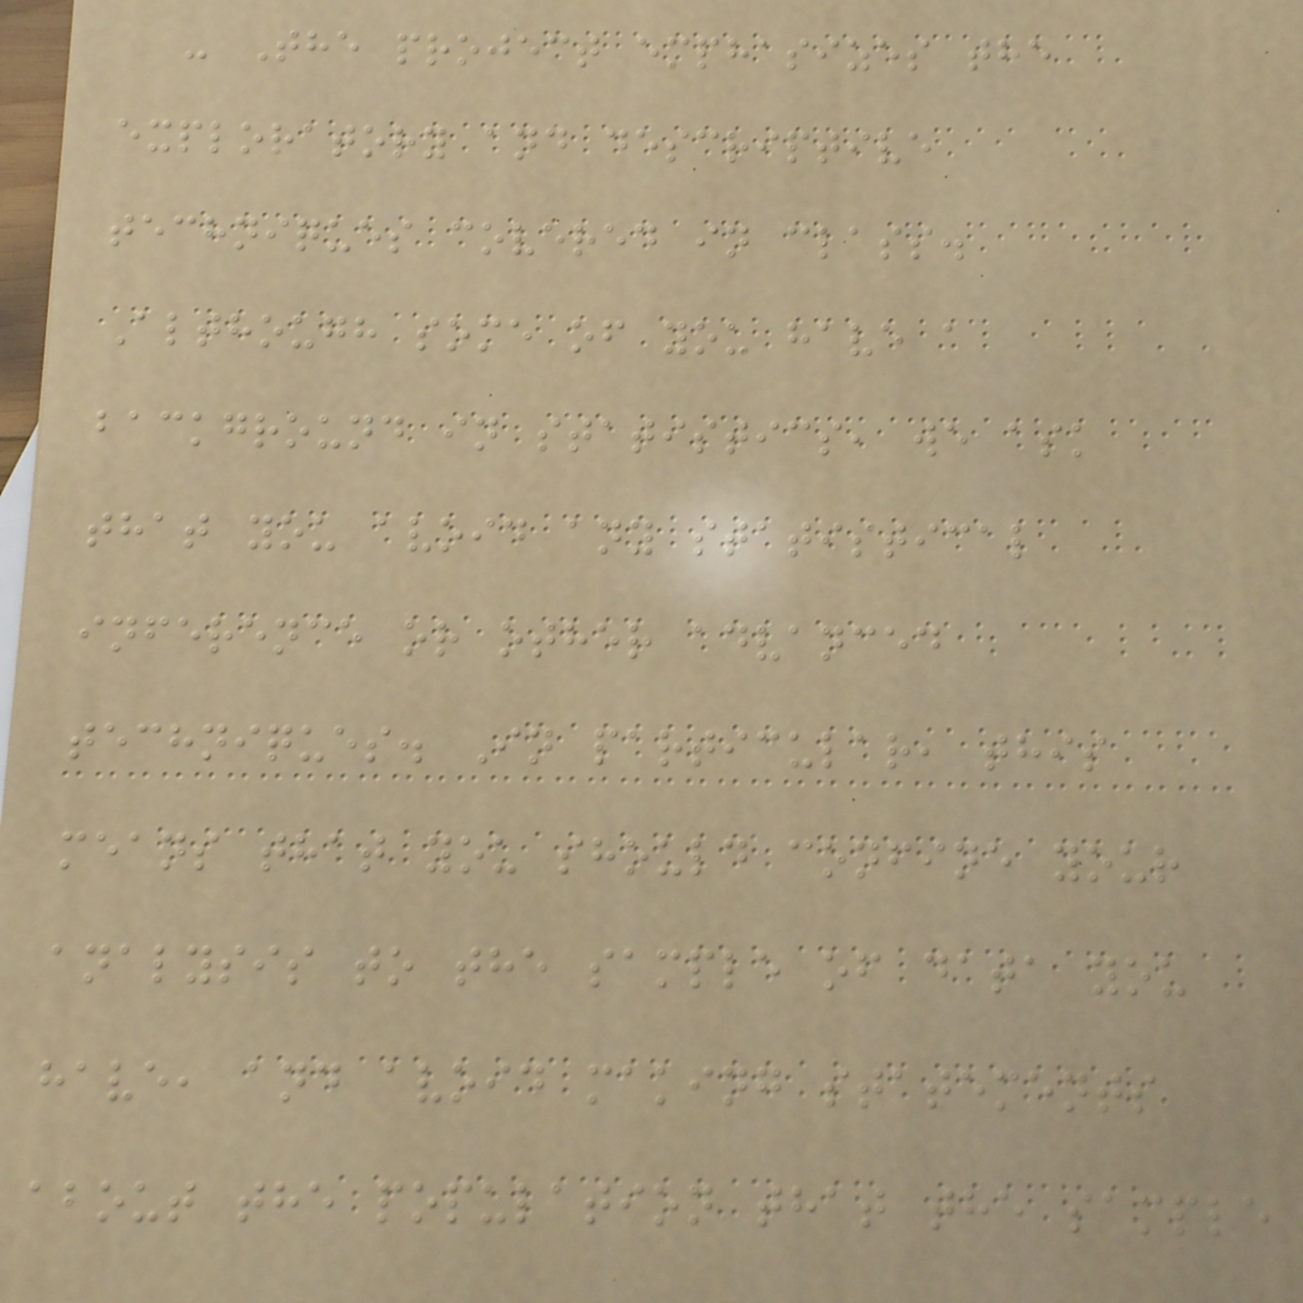- The project emphasizes the
exploratory and descriptive
techniques covered in class.
Although some of you have a
background in statistics, we ask
that you avoid any statistical
inference or other advanced
techniques. In particular, this
means that you should confine your
analysis to the sample of data you
have, and avoid making statements
about the population that the sample
